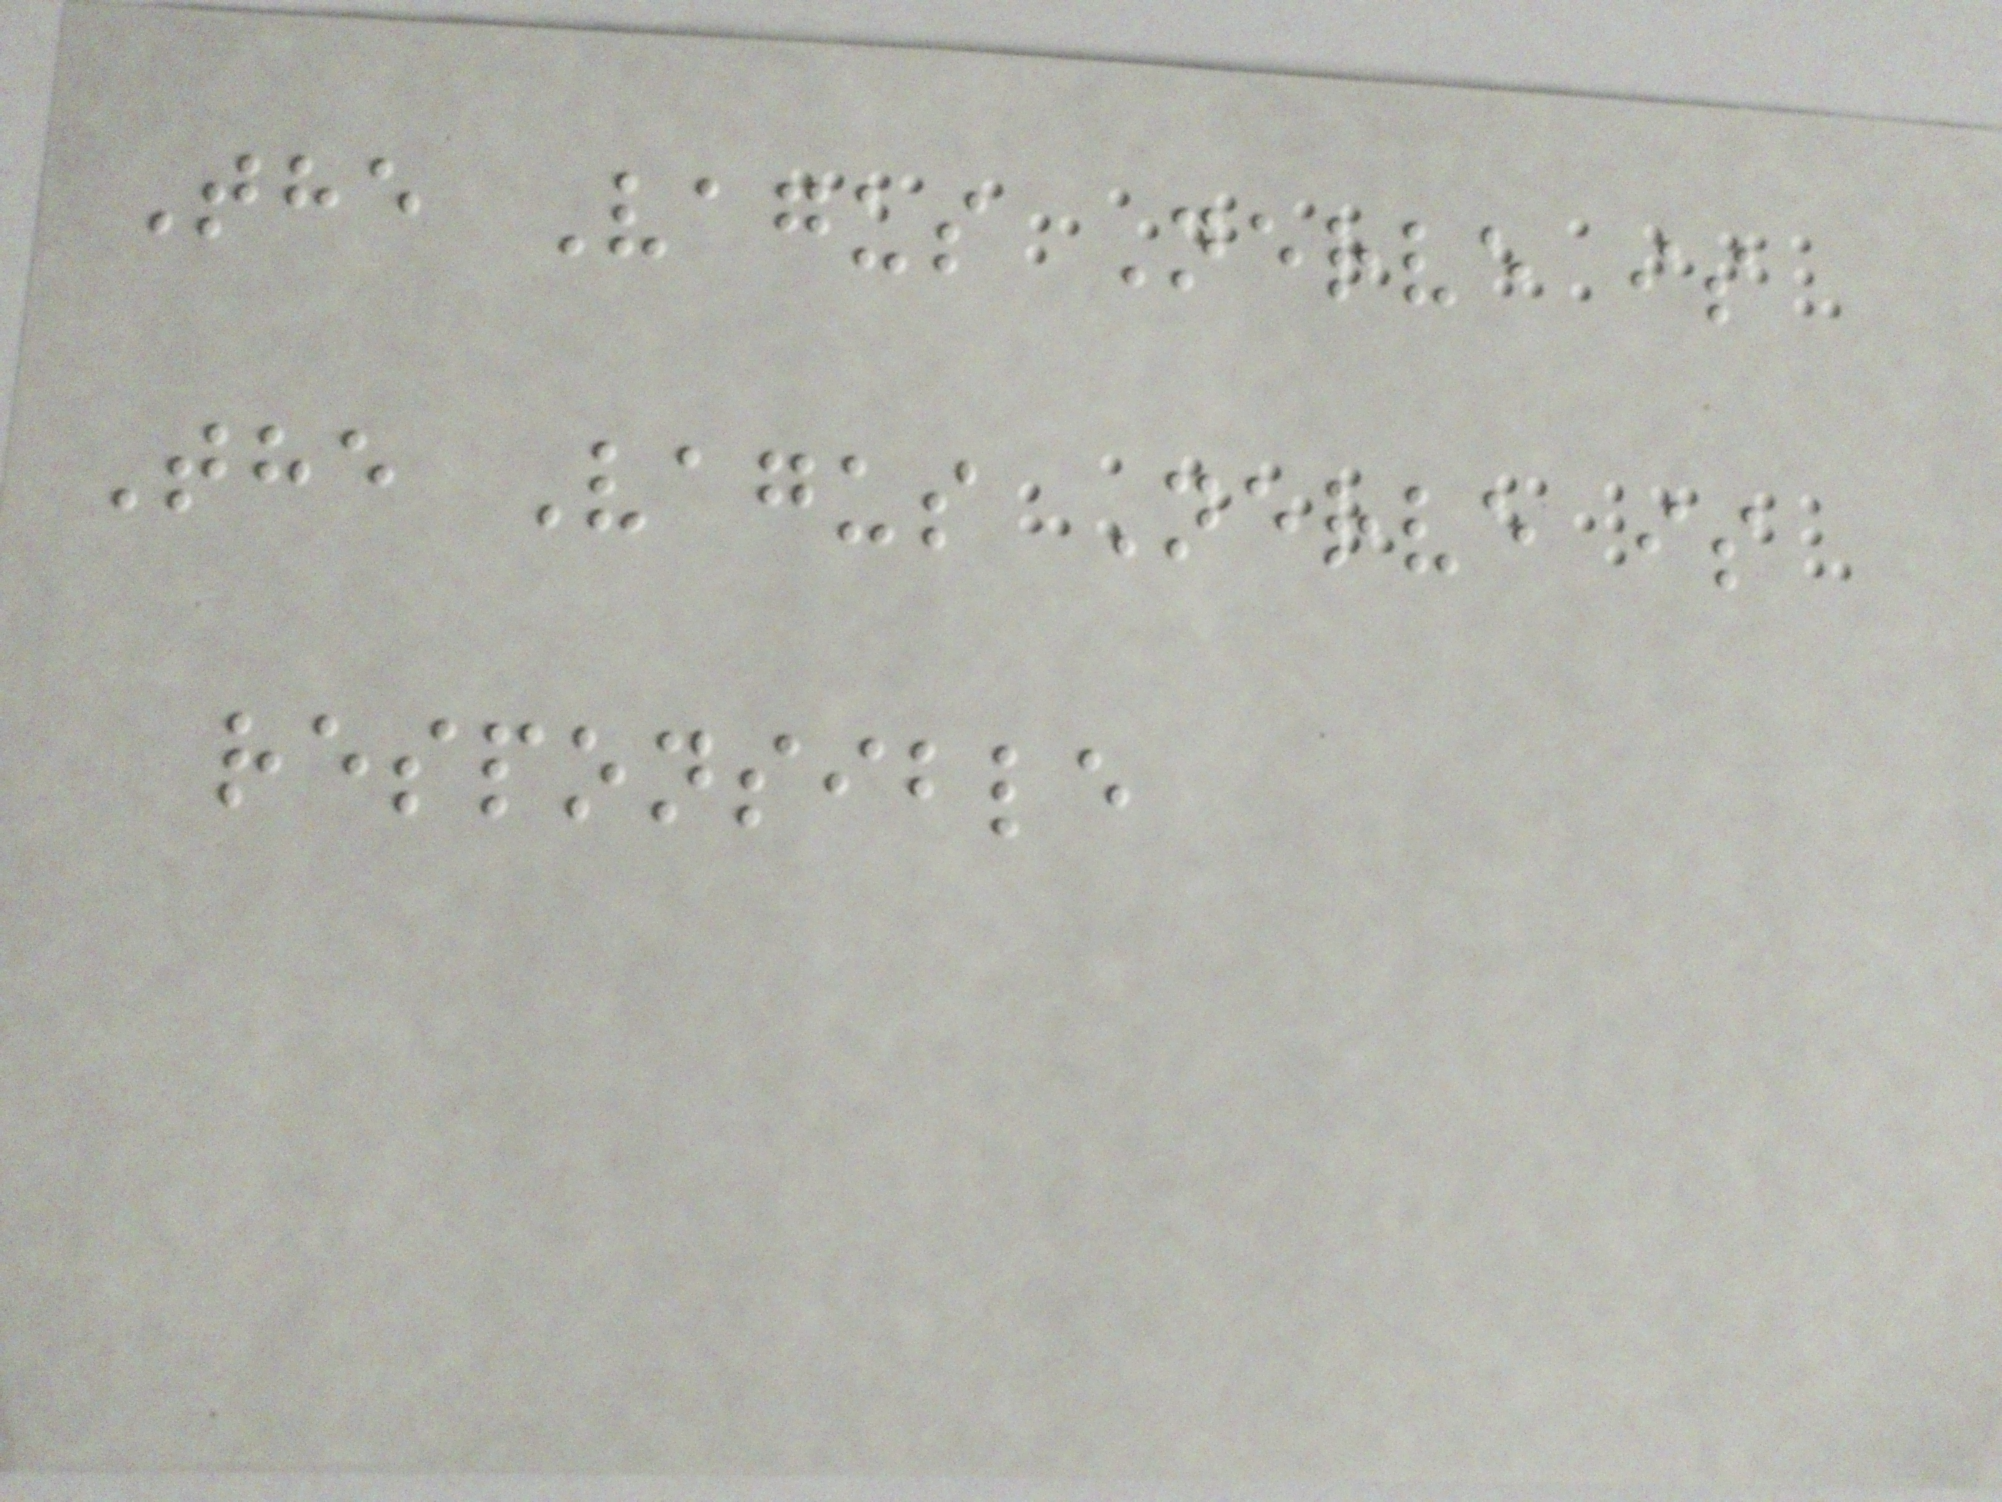The Vagus Nerve is
The Vagus Nerve is
responsible
